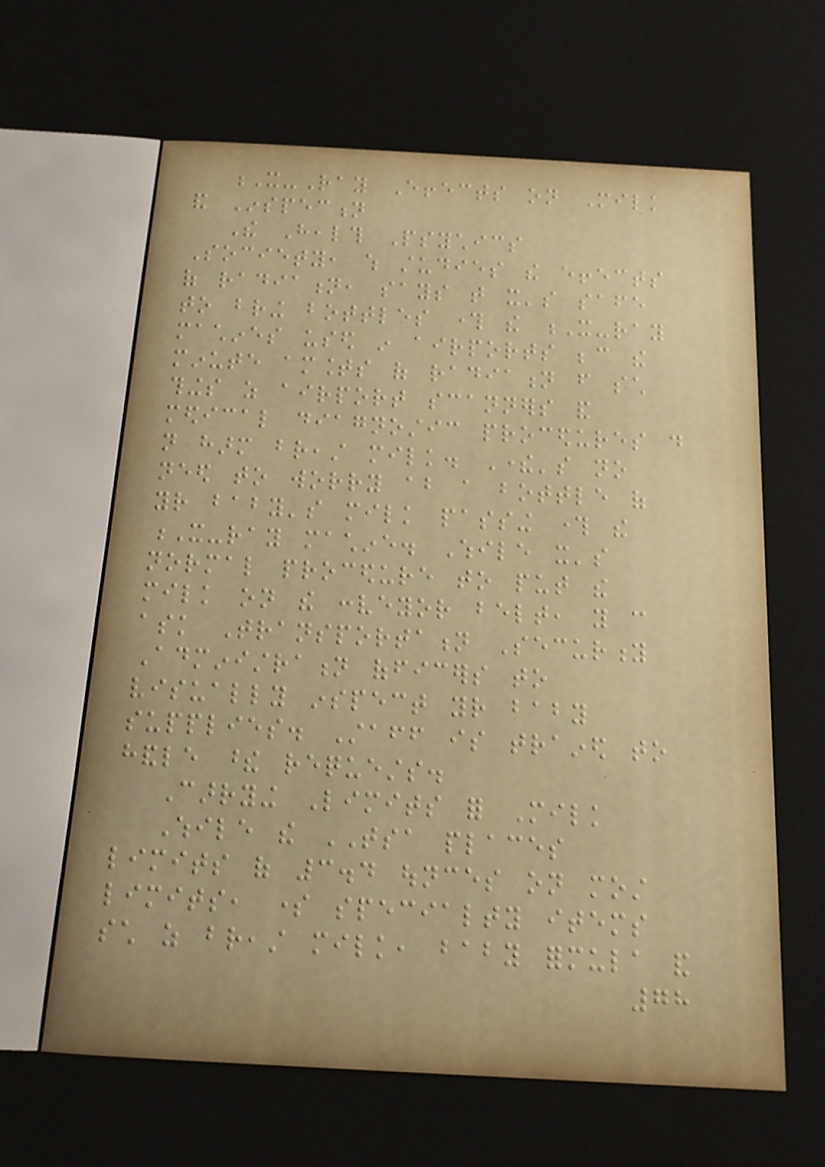X-Ray Effects on Milk
and Inspection
The Health Psychics
Society, which studies the effects
of radiation, says that it's safe
to bring bottles through the X-ray
machines used in airports because the
minute amounts of radiation from such
things as airport scanners and
medical diagnostic procedures do
not harm breast milk. There's no
need to worry about a bottle of
your baby's milk passing through the
X-ray machine. While it's
normal procedure to put the
milk on the conveyor belt, you can
ask Transportation Security
Administration officers to
visually inspect your baby
supplies. Staff is trained to
handle these requests.
Carrying Limits for Milk
While the TSA places
limits of 3.4 ounces on most
limits, some specialty items
such as breast milk, baby formula and
78
